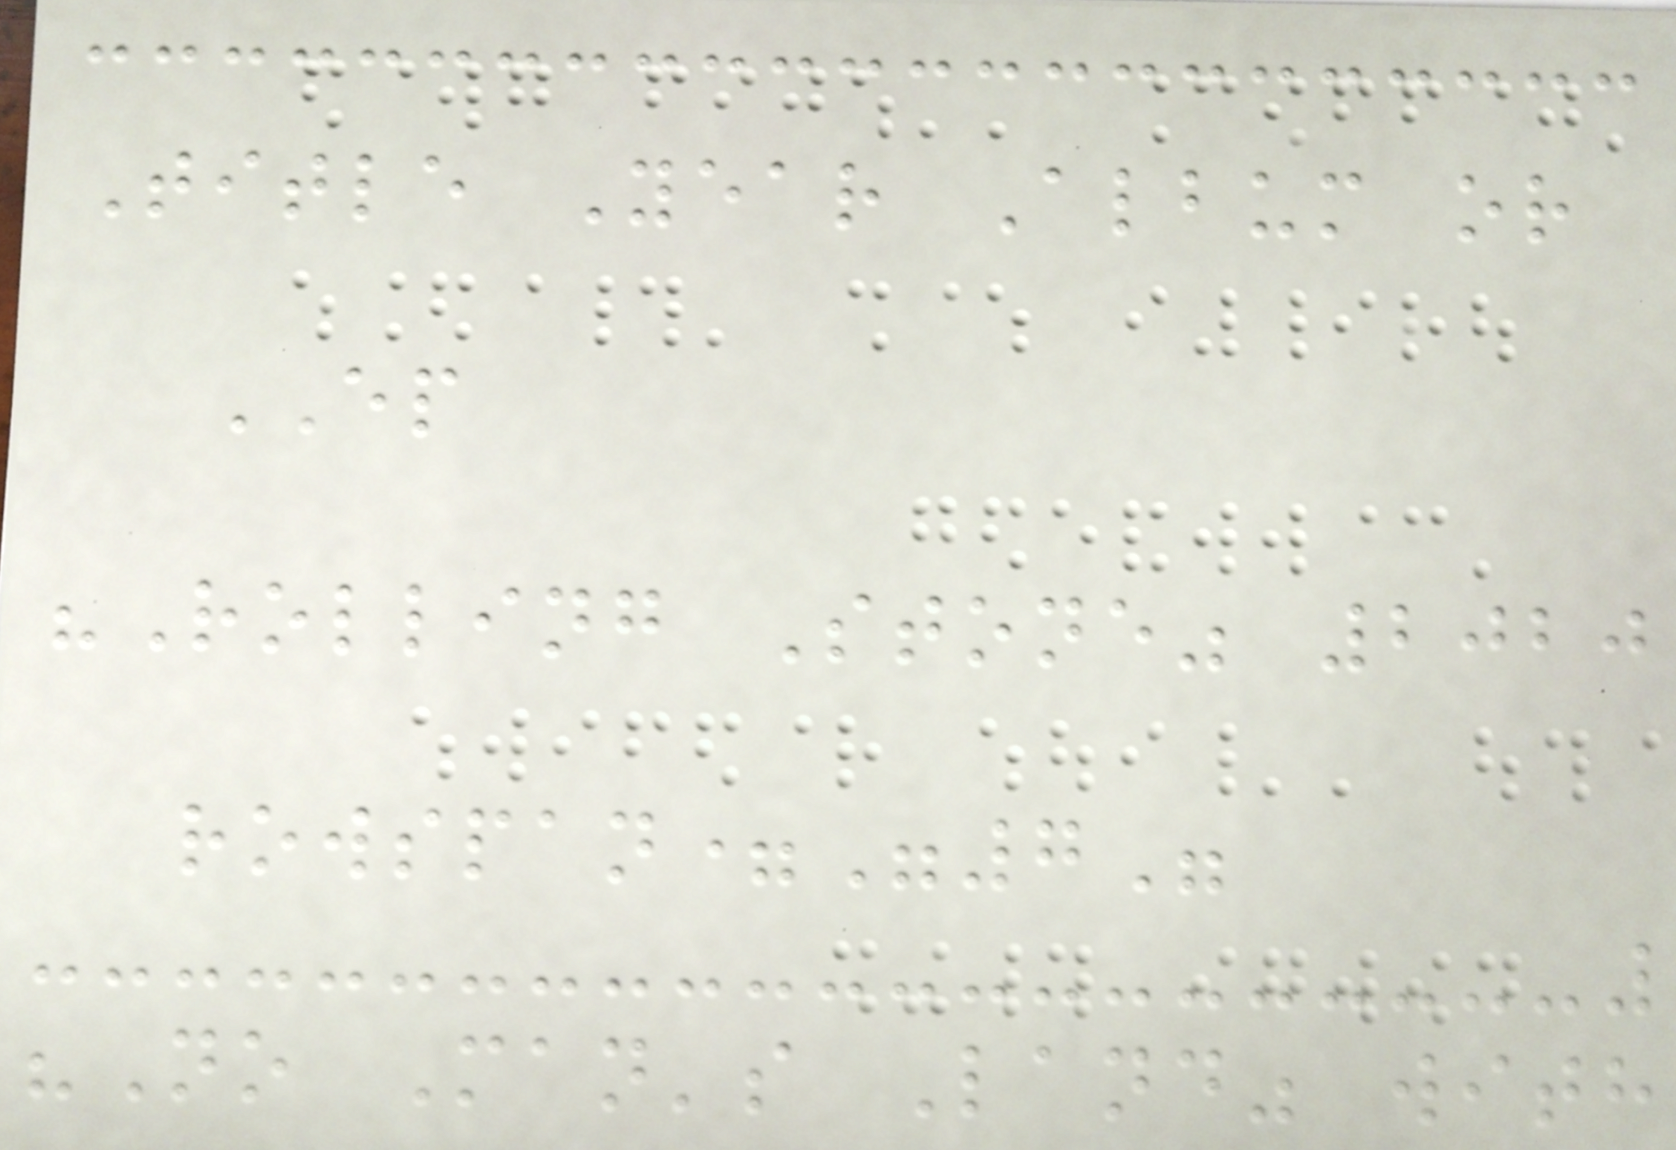Title Year Album or
EP
"Rolling Stone" 2020
rowspan="7"
"No Man's Land" with
